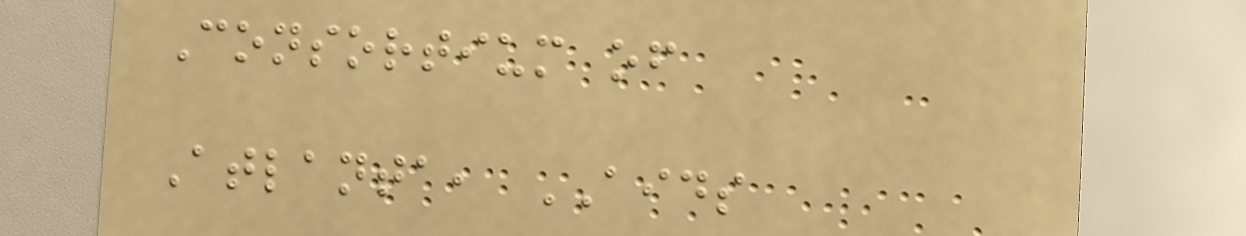Consortium of
Atlanta, AIDS
